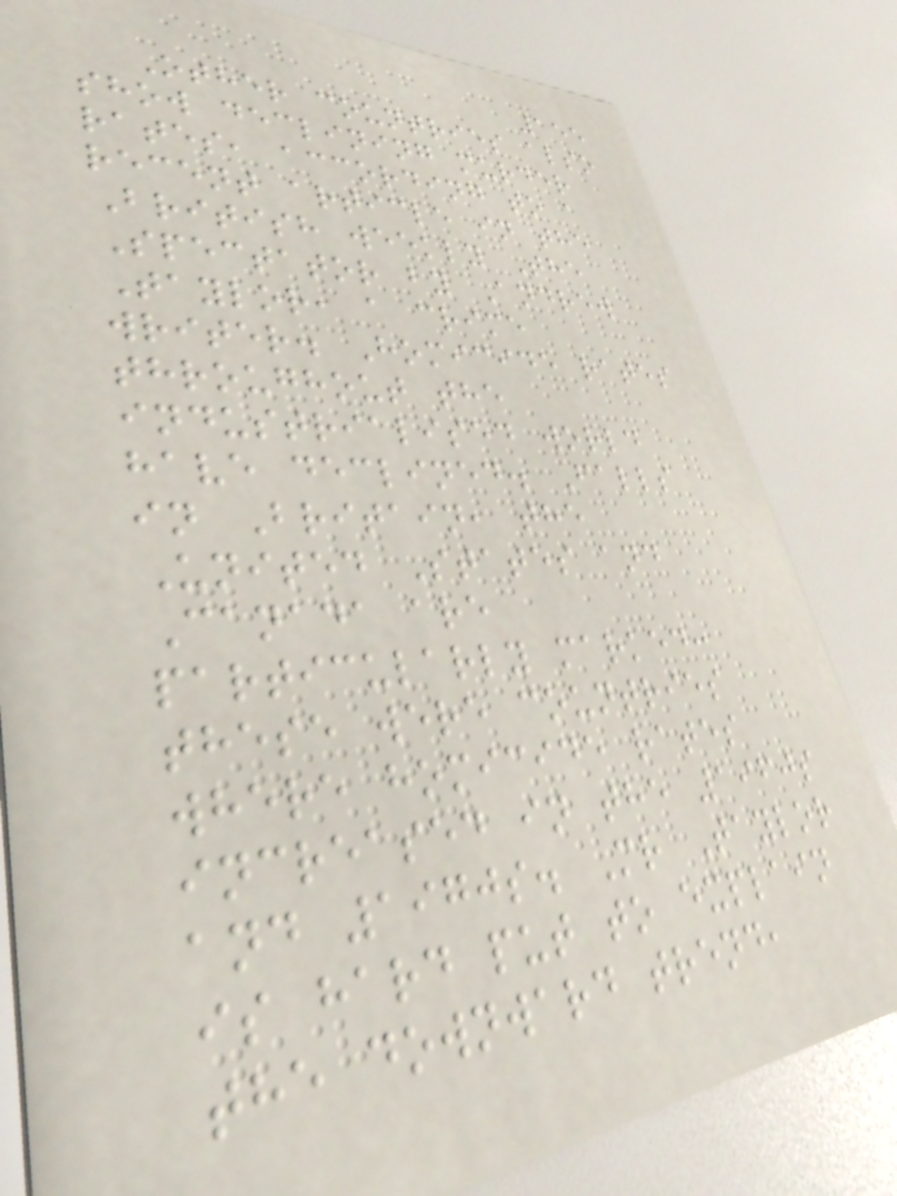155
Other countries also
show declining murder
rates, according to a
recent article in the
British weekly The
Spectator by Andrew
Taylor, a crime
writer. Homicide rates
throughout the
industrialised world
have declined. Falls
in Britain, the
United States and
Canada are
particularly marked:
these were countries
where homicide rates
increased in the 1960s
and 1970s. Mr Taylor
is hard put to explain
the downward trend,
